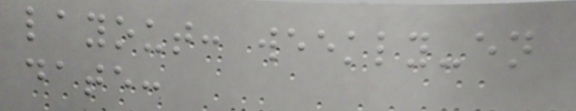layout: weekly-en
date:
